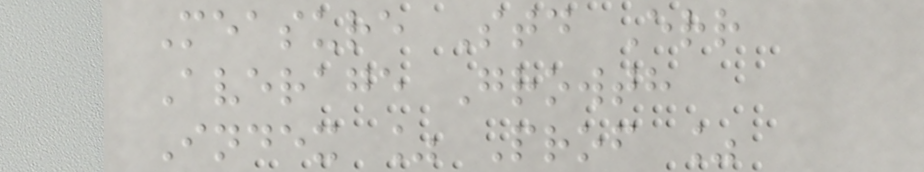Measure Std Err
Average Growth
Index % Prof %
